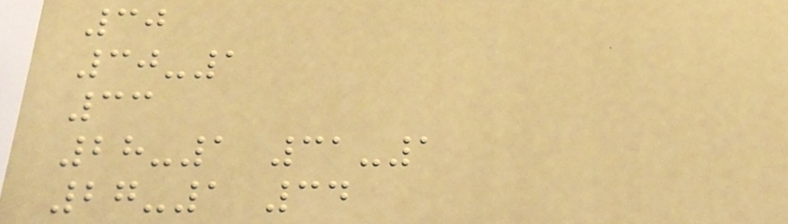30
30-1
33
28-1 31-1
27-1 34
